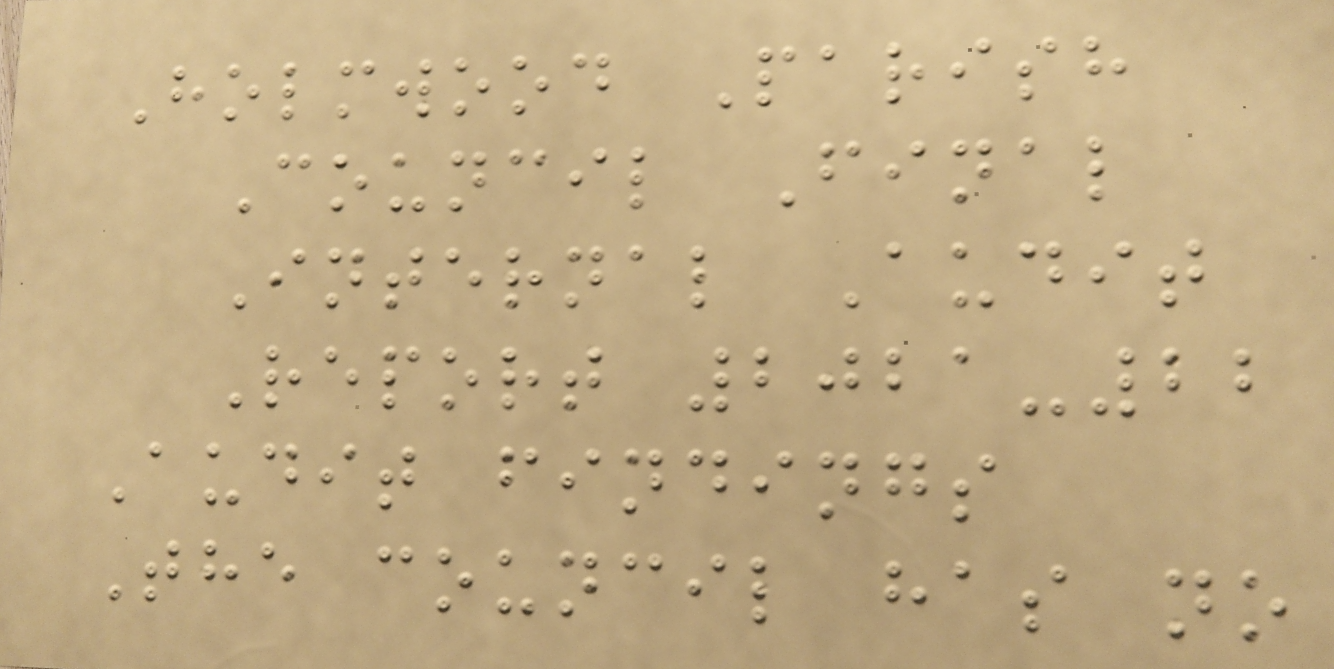Holmwood Parish
Council Final
Internal Audit
Report 2021-22
Audit findings
The council has no
